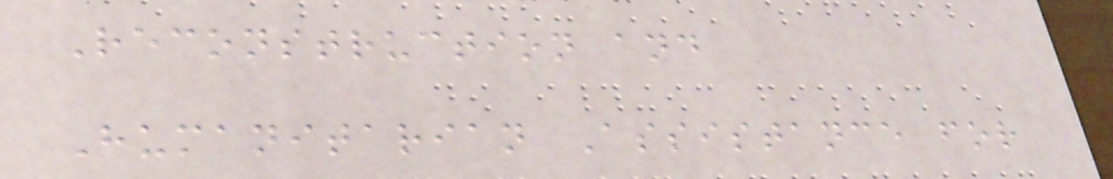Reconstruction and
Humanitarian Assistance for
